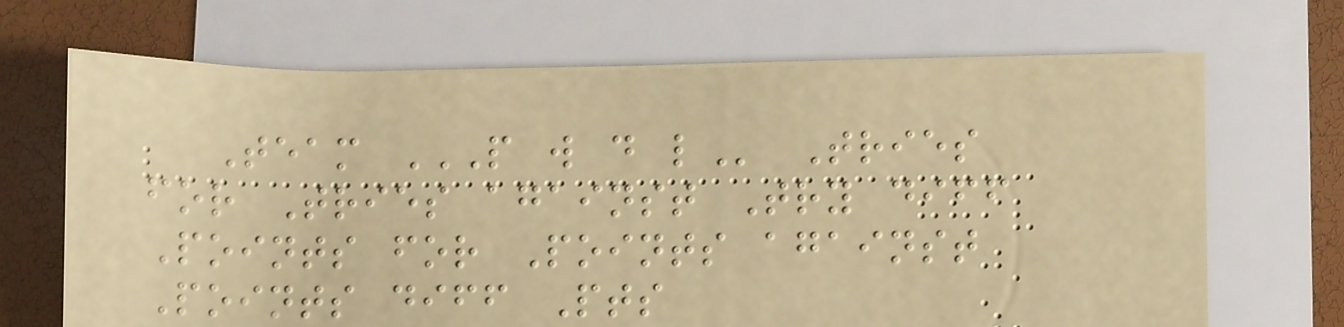Team P W D L Tries
for Tries against Try diff
Points for Points against
Points diff Pts
